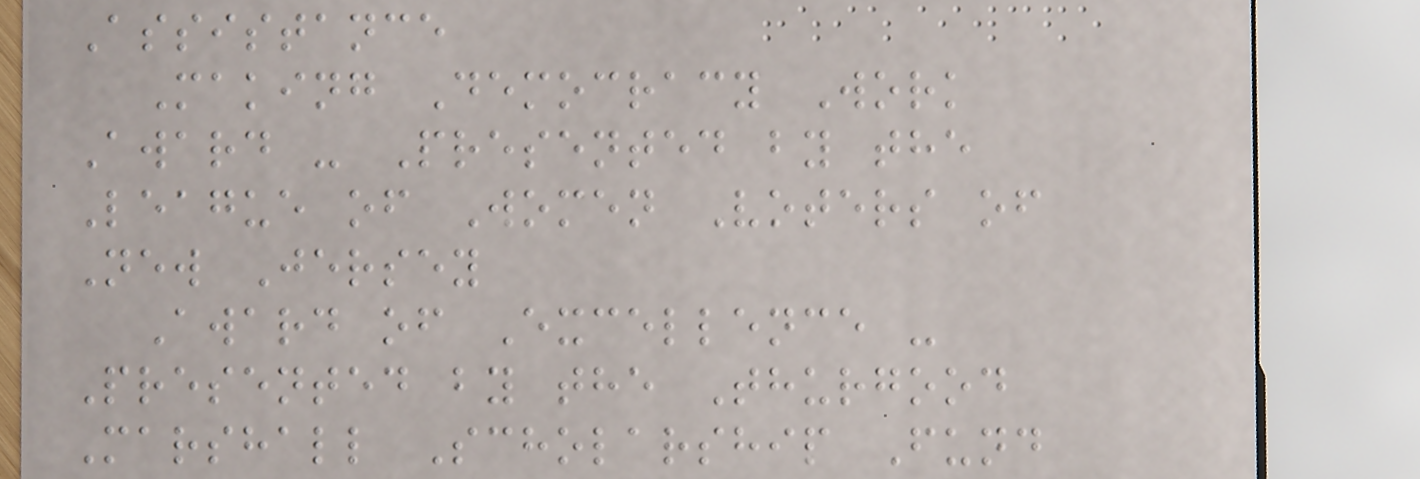Assistance
Making Democracy Work
Award - Presented by the
League of Women Voters of
New Jersey
Award of Excellence -
Presented by the Thurgood
Marshall Scholarship Fund
